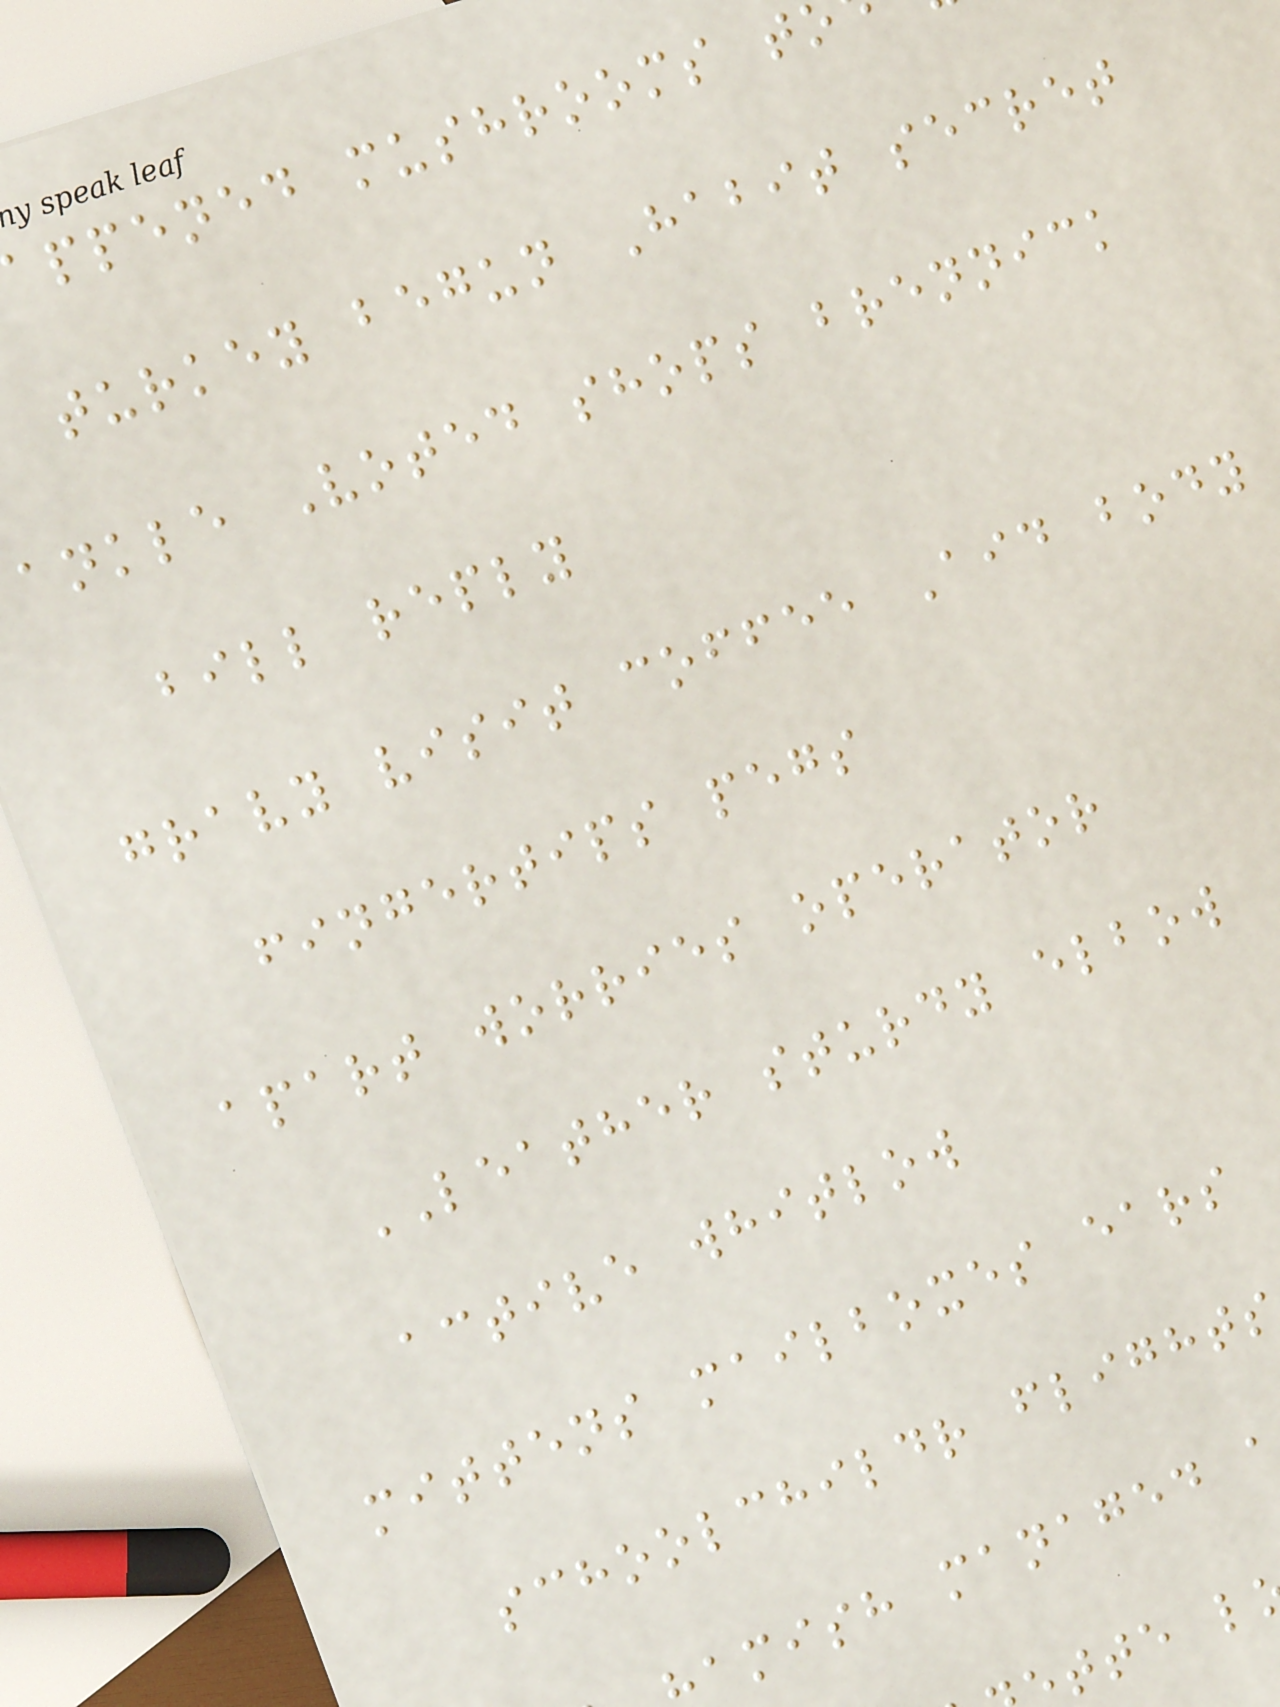ppened mushrooms t
turkey begun Habit secret
ankle Voted shops brennick
bill reply
gravy visit coffee Aid body
fingertips pegs
apart worries operator
LEATHER sturdy elbow
active whitlow
mittens mailboxes ears
schoolchildr flights
amish managed
tte l
